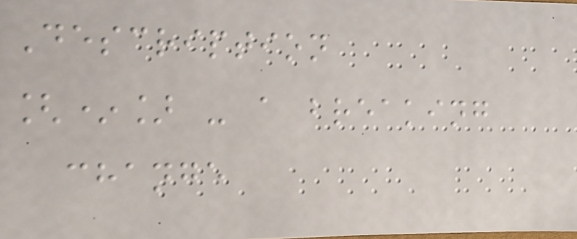Description
[*] - a breaking
change
